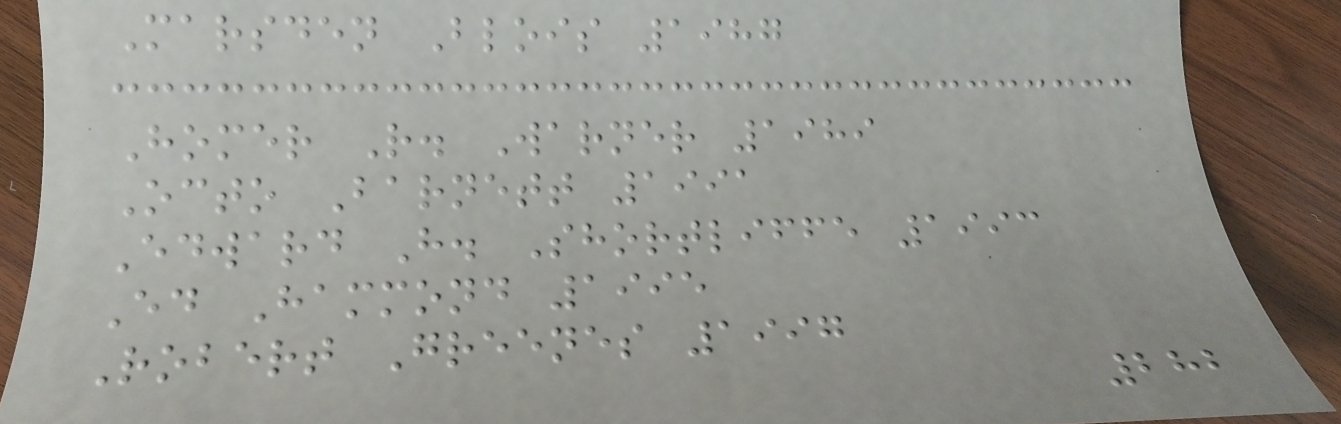Marsden Blois 1987
Homer R. Warner 1989
Octo Barnett 1991
Edward H. Shortliffe 1993
Ed Hammond 1995
Robert Greenes 1997
282
